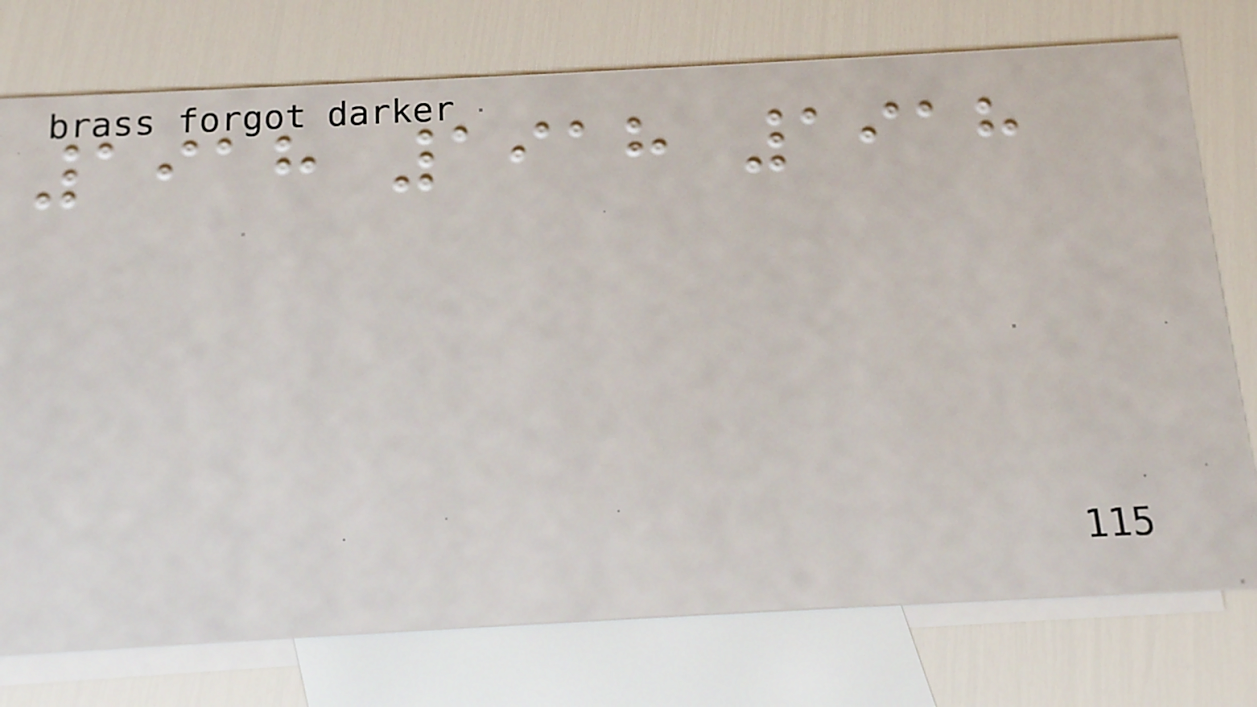1918 1918 1918
